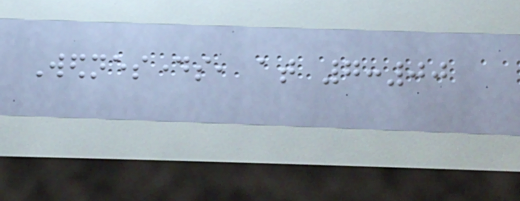Wednesdays, at 7:00
